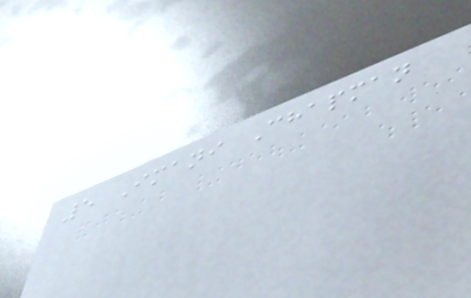5 Imani Chapman
